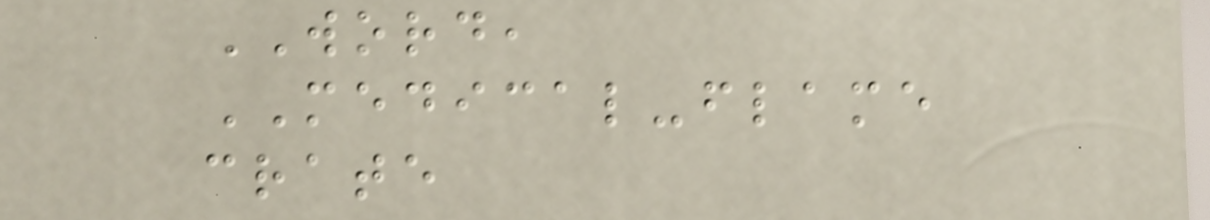WORD,
MEDICAL-flame
crate
